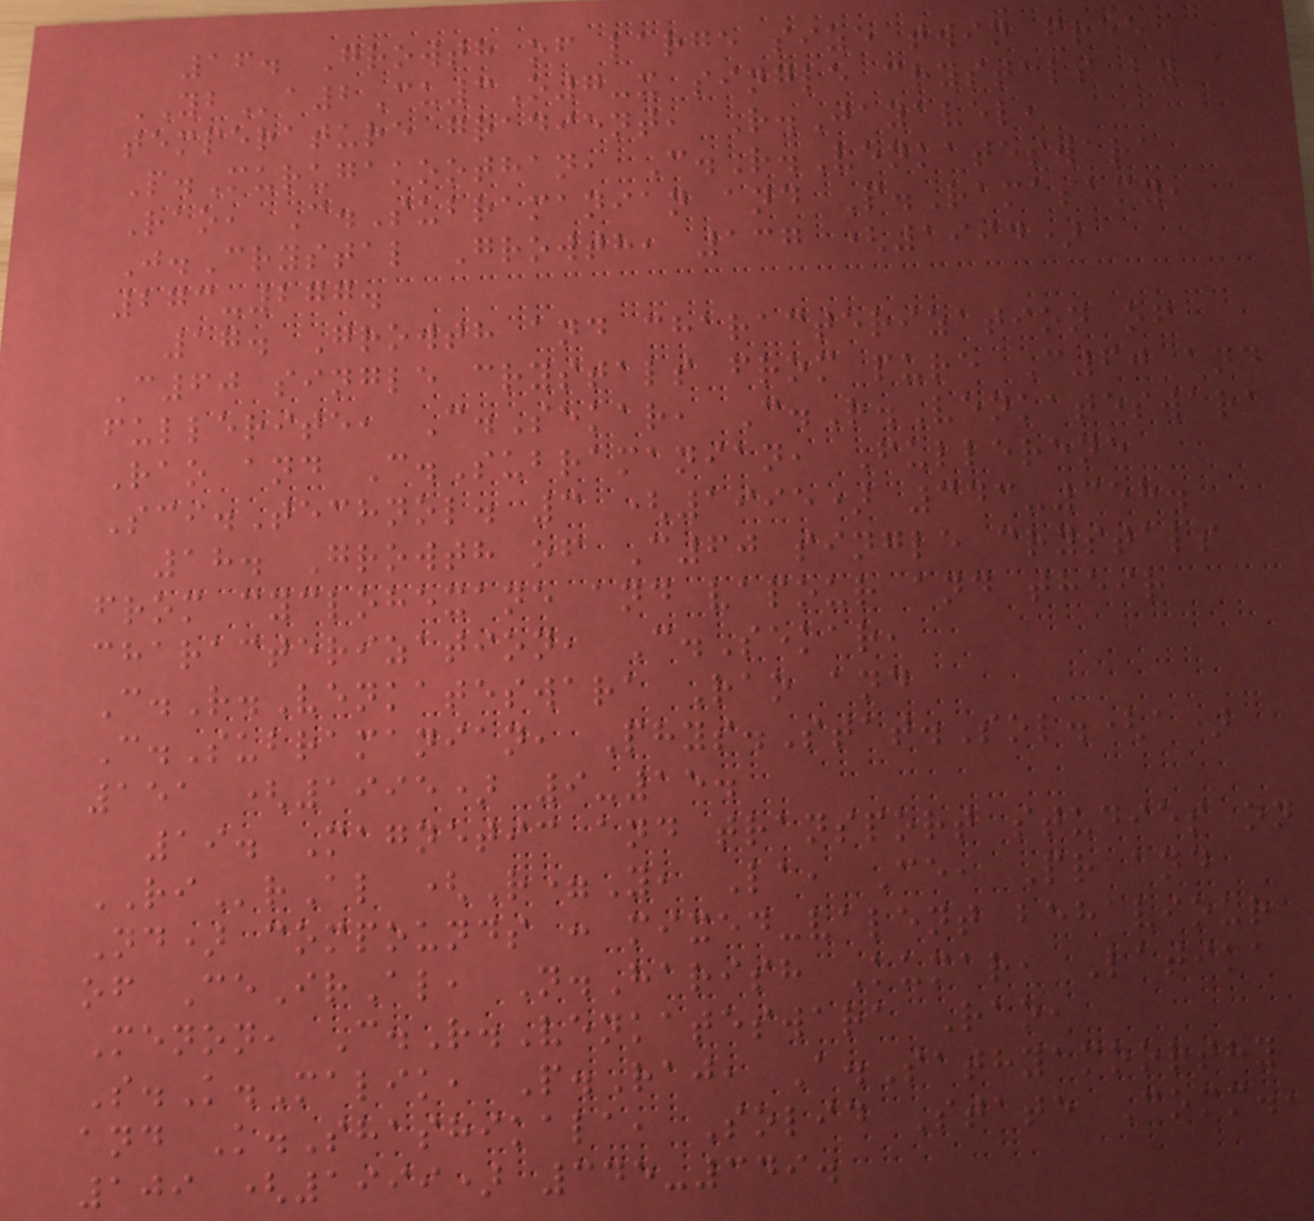16. Growth of large size twin free
YBa2Cu3O7-x single crystals by a
temperature gradient, R.Jayavel,
P.Murugakoothan, C.R.Venkateswara
Rao, C.Subramanian and P.Ramasamy,
J.Crystal Growth, 137 (1994)
273-277.
17. Growth and characterization of
C60 single crystals from pure C60 and
fullerite, C.Sekar, C.R.Venkateswara
Rao and C.Subramanian, Fullerene
Sci.Technol. 3 (1995) 343-358.
18. Growth of C60 single crystals
from cyclohexane and vapour and their
characterization, C.Sekar,
C.R.Venkateswara Rao and
C.Subramanian, Phys.Stat.Sol.(a)
151 (1995) 9-15.
19. Magnetic and transport studies on
RIrAl (R=Y, La, Ce, Pr and
Nd) compounds : mixed-valent behaviour
of CeIrAl, N.Harish Kumar, Latika
Menon, C.R.Venkateswara Rao,
S.K.Malik, P.Raj, A.Sathyamoorthy
and K.Shashikala, Solid State Comm.,
109 (1999) 345-349.
